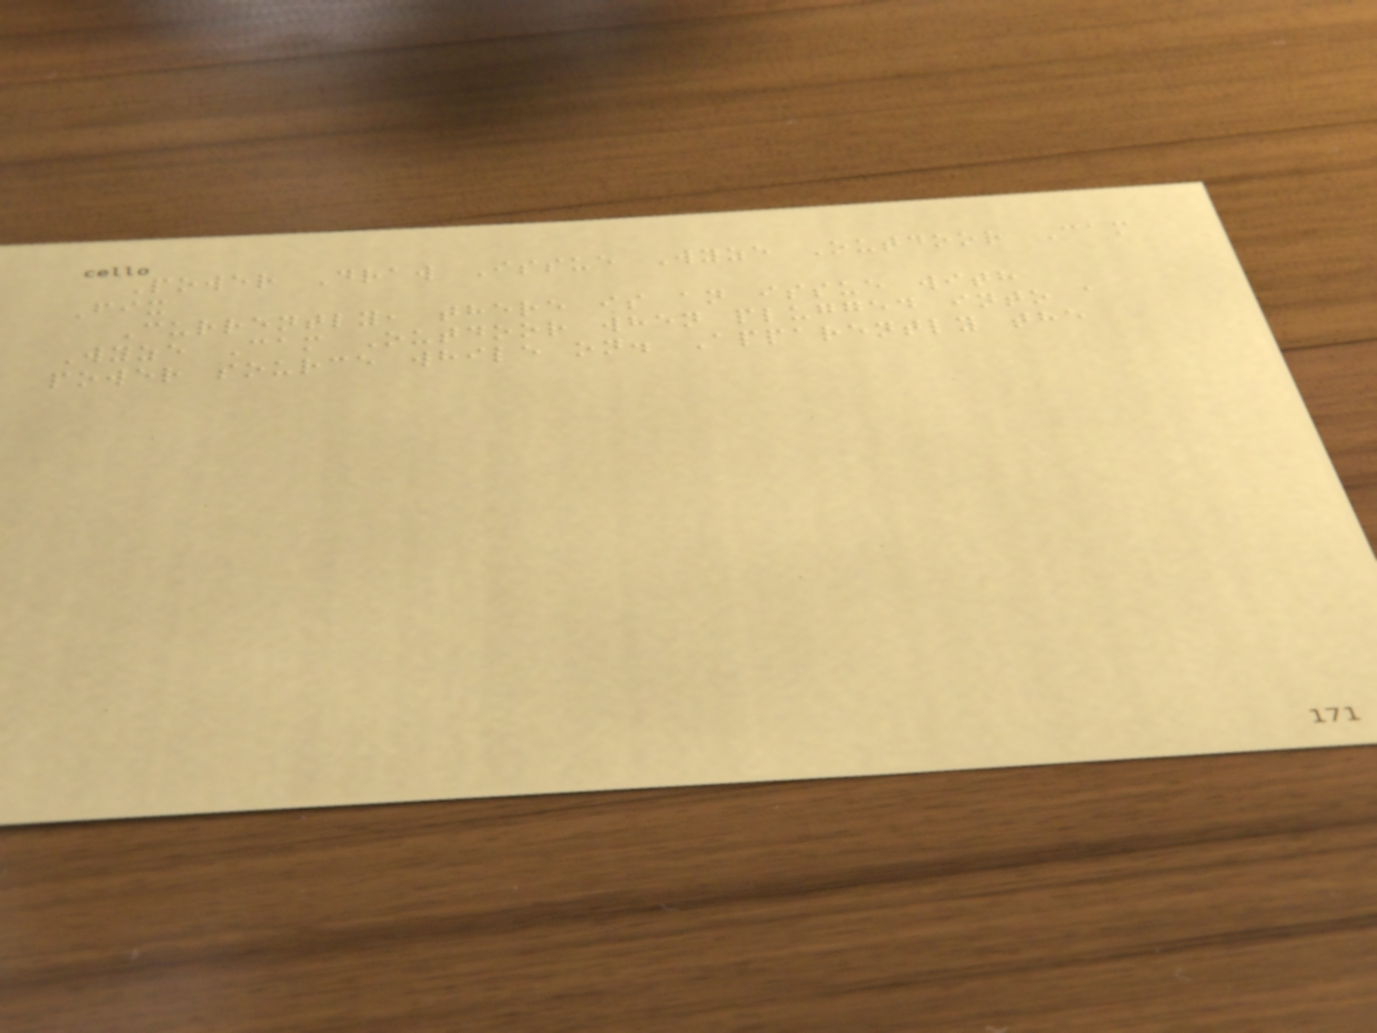Power Draw Issue Wyze Outdoor Cam
Fix
Currently, there is an issue with
Wyze Cam Outdoor when plugged into a
power source while on. Apparently the
